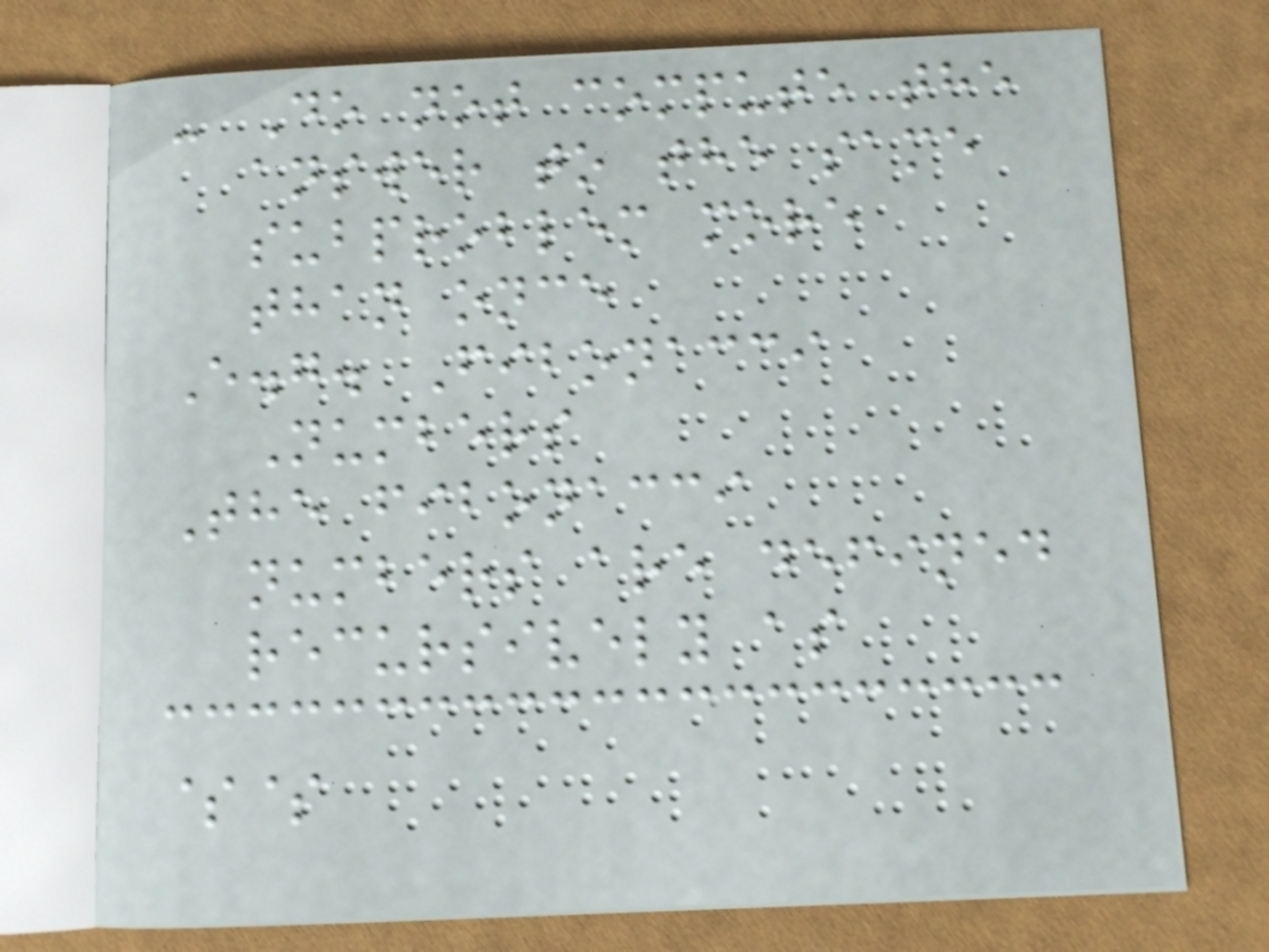- Do not compute the
answer to the same
subproblem more
than once
E.g. Fibonacci
Numbers
The fibonacci
numbers are defined
recursively as
$$
